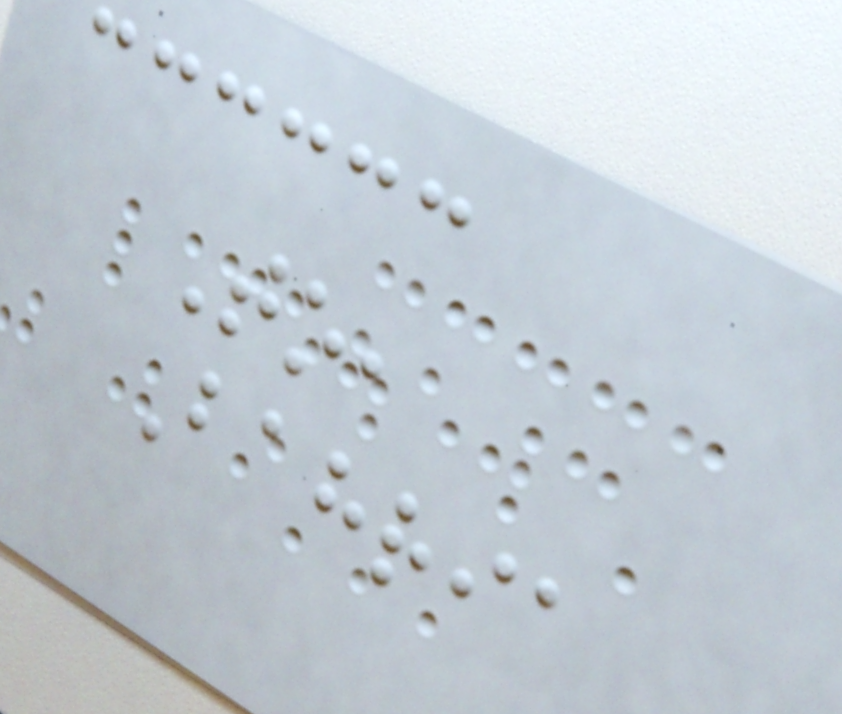To,
Bahria
